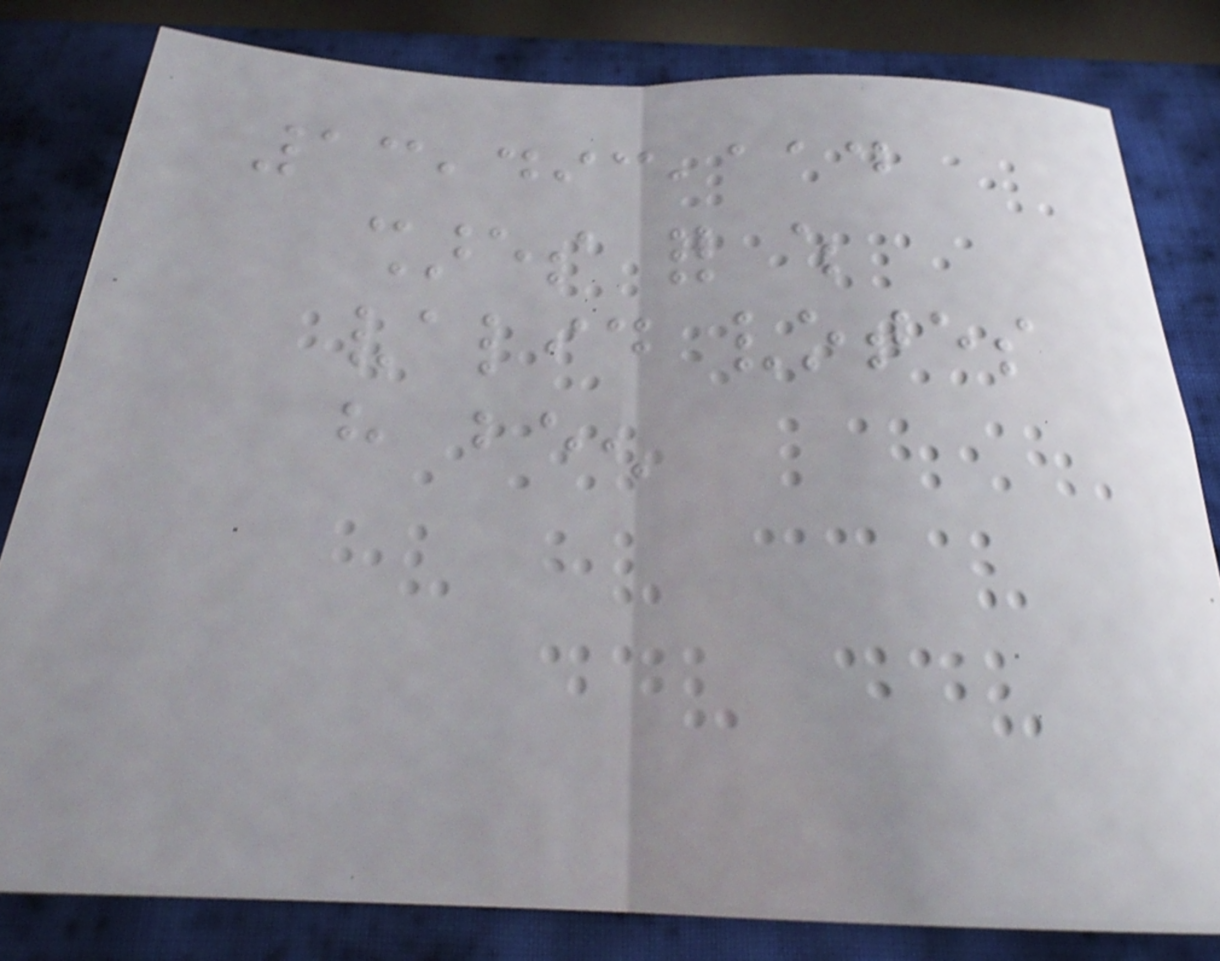13,493,114
shares for which
valid votes
have been
